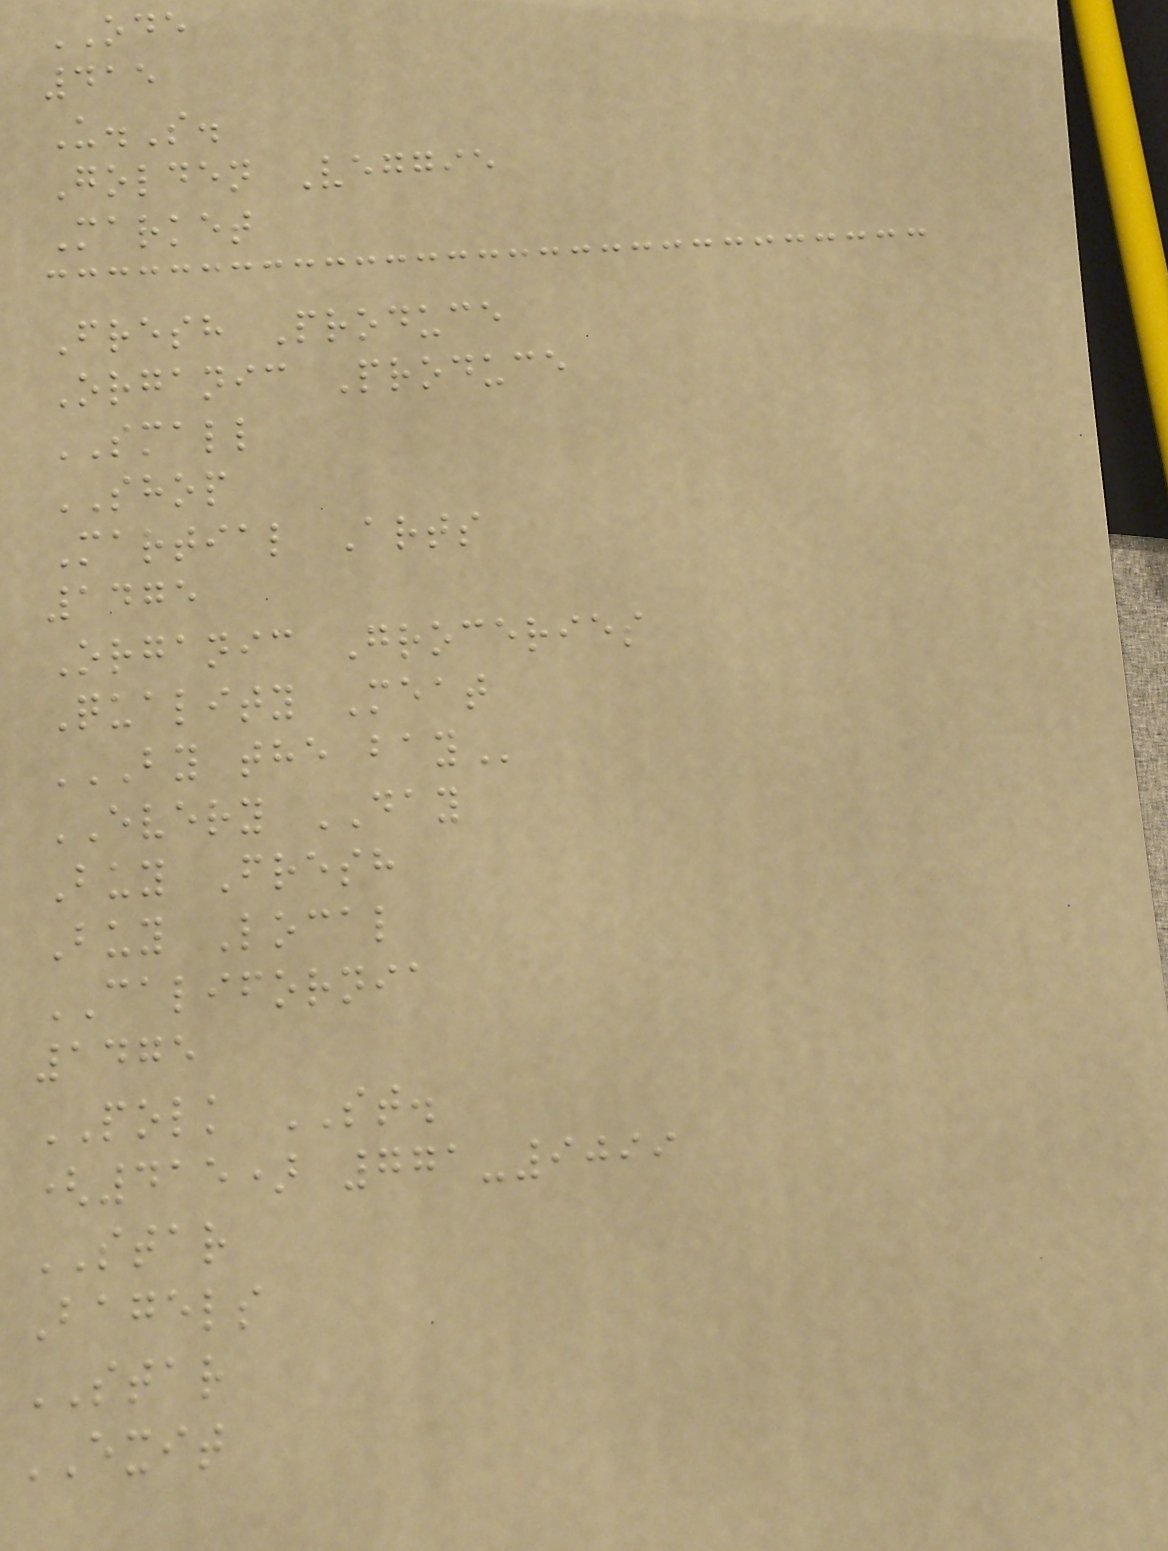ODE
415
U.S.
Golden Veggie
Market
Fresh Produce
Organic Produce
SMALL
SHOP
Martial Arts
1475
Organic Groceries
Quality Meat
BY THE BAY
EVERY DAY
Buy Fresh
Buy Local
CALIFORNIA
1475
POLK ST.
(415) 771-9099
STAR
Bagels
STAR
EXIT
